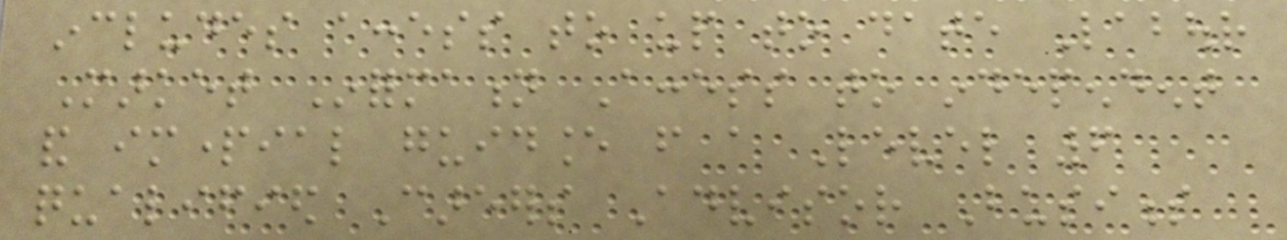includes access to up to date Labour
Market Information Access to independent
and impartial guidance from a Level 6
qualified Careers Advisor Business
